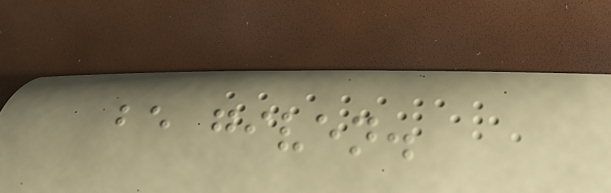be given.
